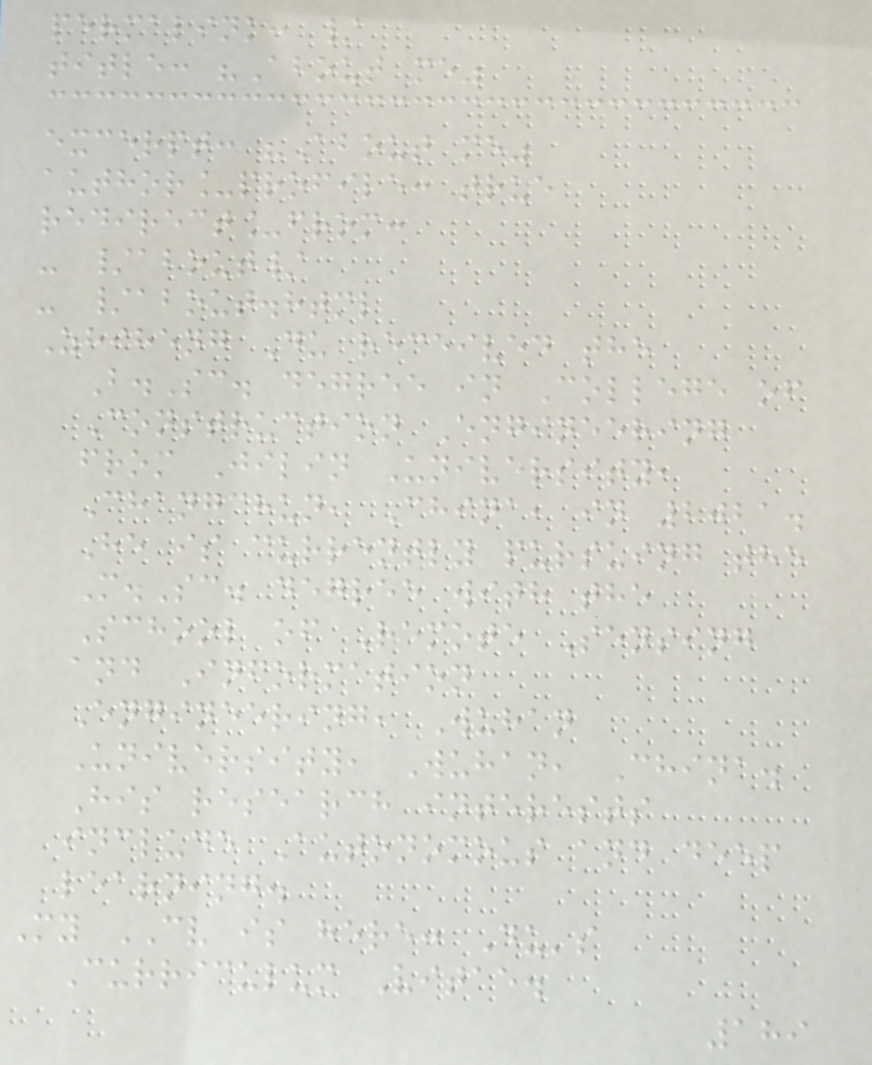permalink: /
title: "About me"
excerpt: "About me"
author_profile: true
redirect_from:
- /about/
- /about.html
Zhiheng Du received the
B.Sc. degree in College of
Construction Engineering
from Jilin University,
Changchun, China, in 2021.
He is currently pursuing the
M.Sc. degree with the
School of Remote Sensing
and Information
Engineering, Wuhan
University, Wuhan, China.
His research interests
include Autonomous and deep
learning.
My CV is here: Du's
Curriculum Vitae.
189
